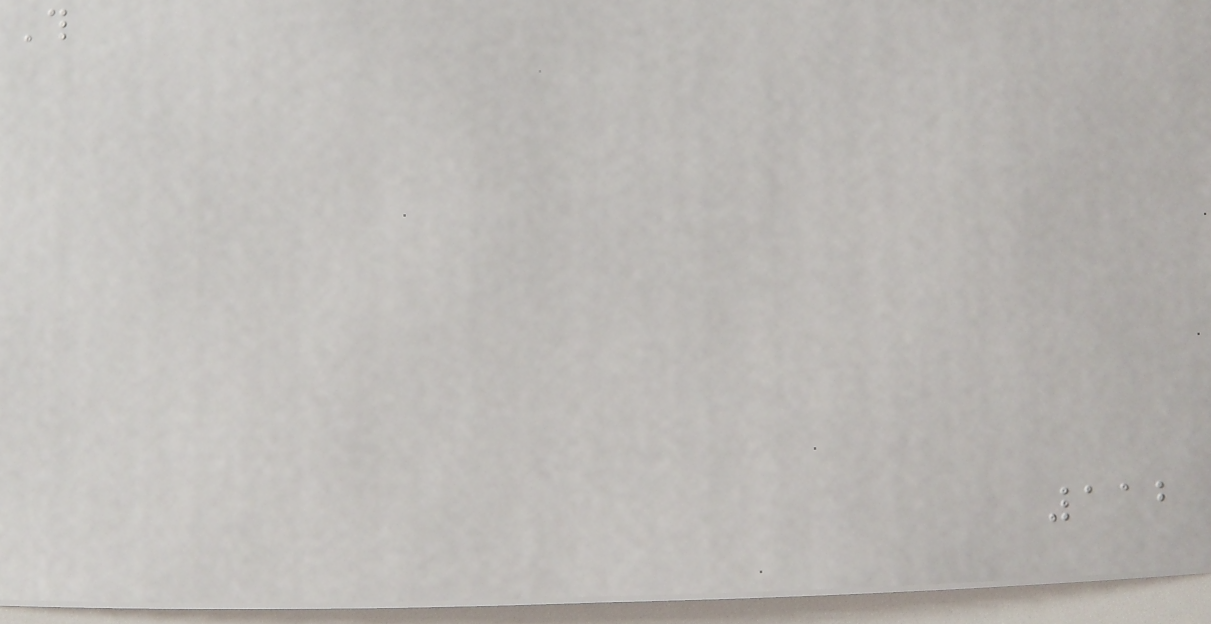This
112
